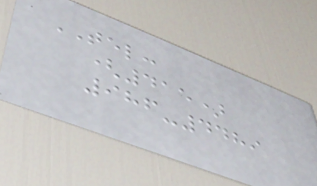TEL:
(415)
986-4489
